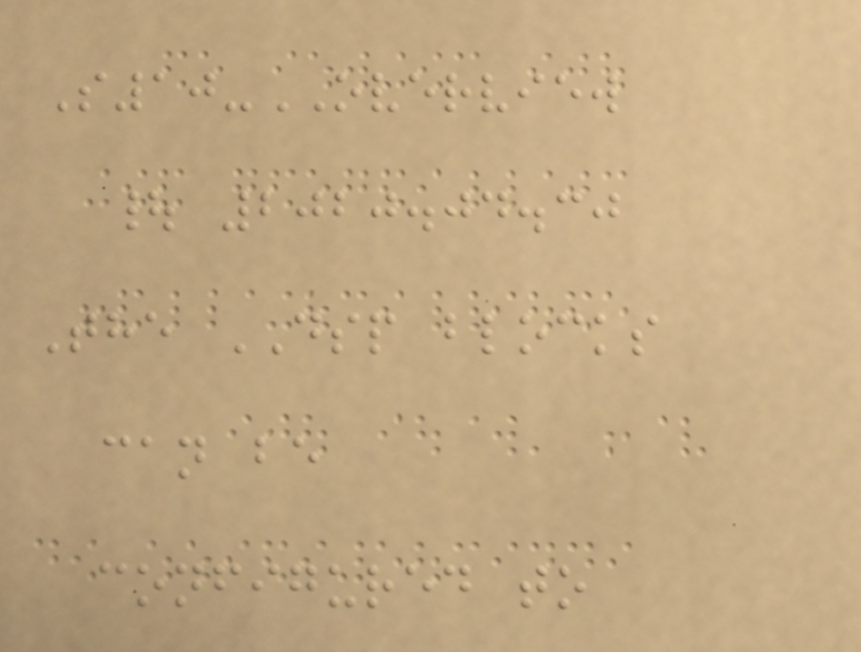S10-OVERVIEW
| 2020.04.30
The DSP blocks
can be
configured to
